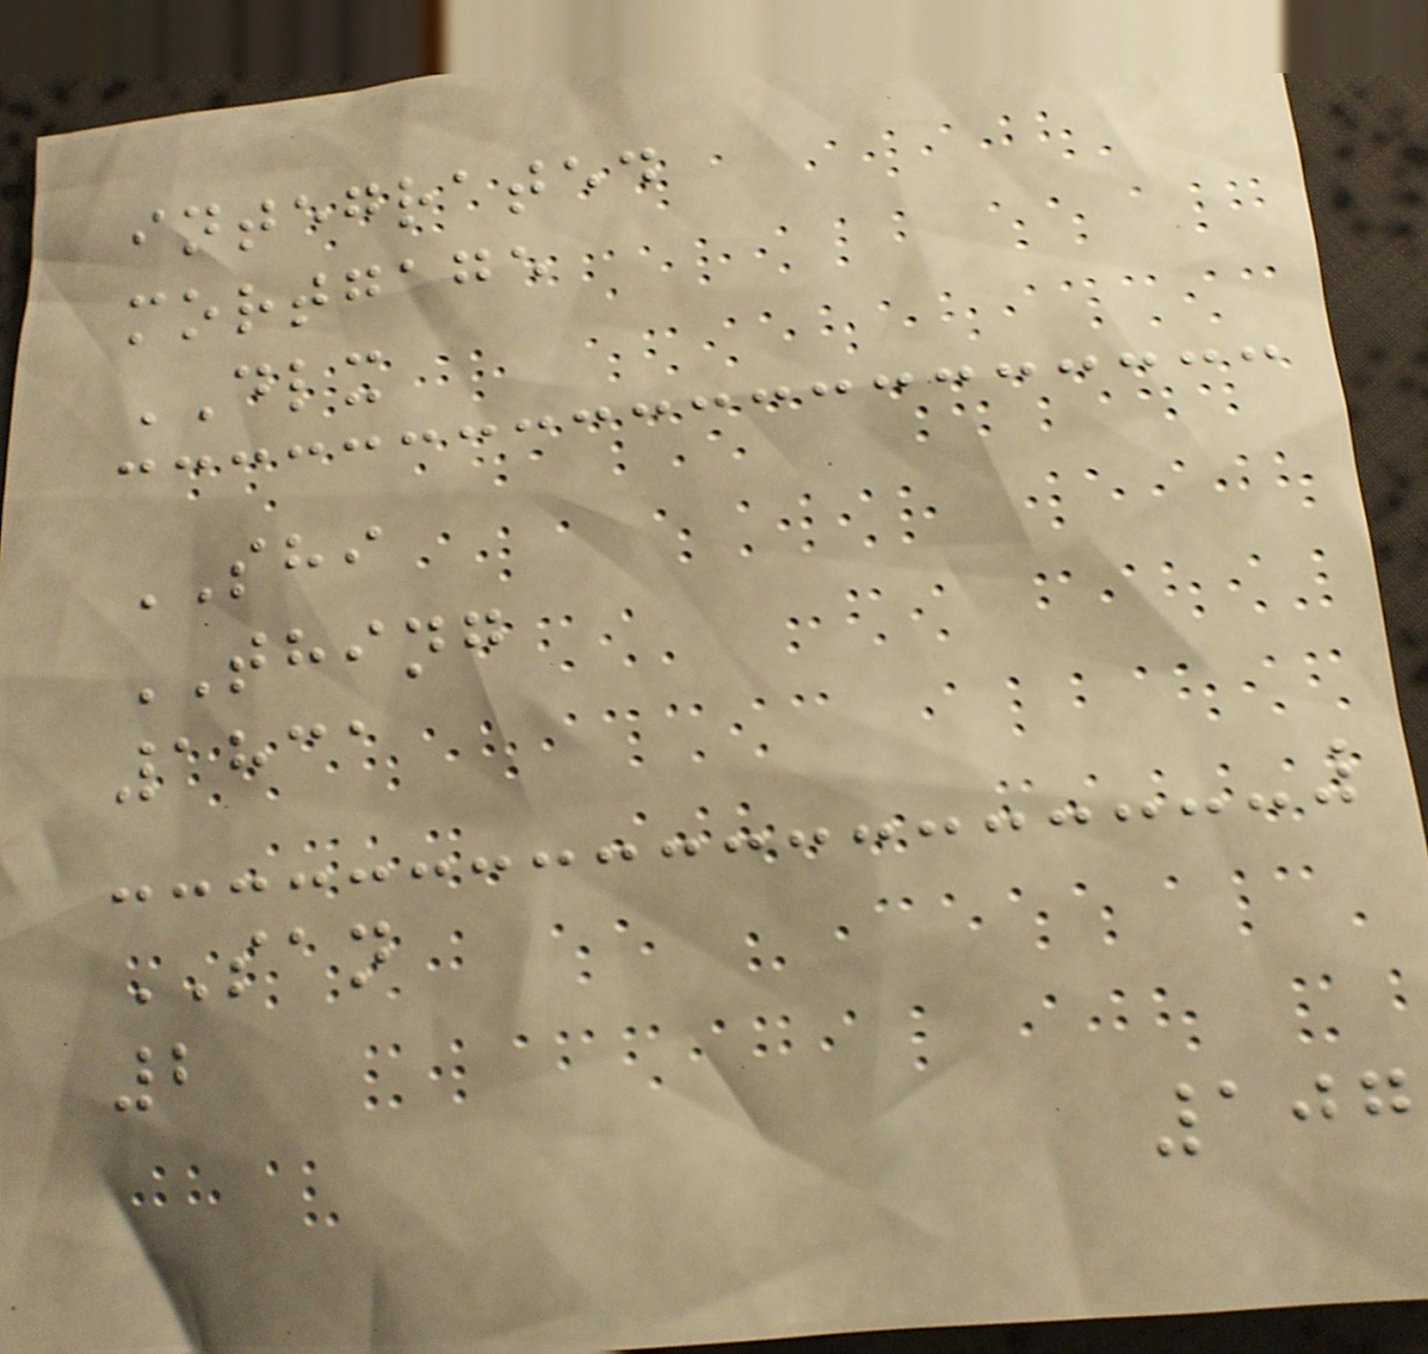integrated
mortgage
DLX
SHI
THING
1831
SAN
2
107
